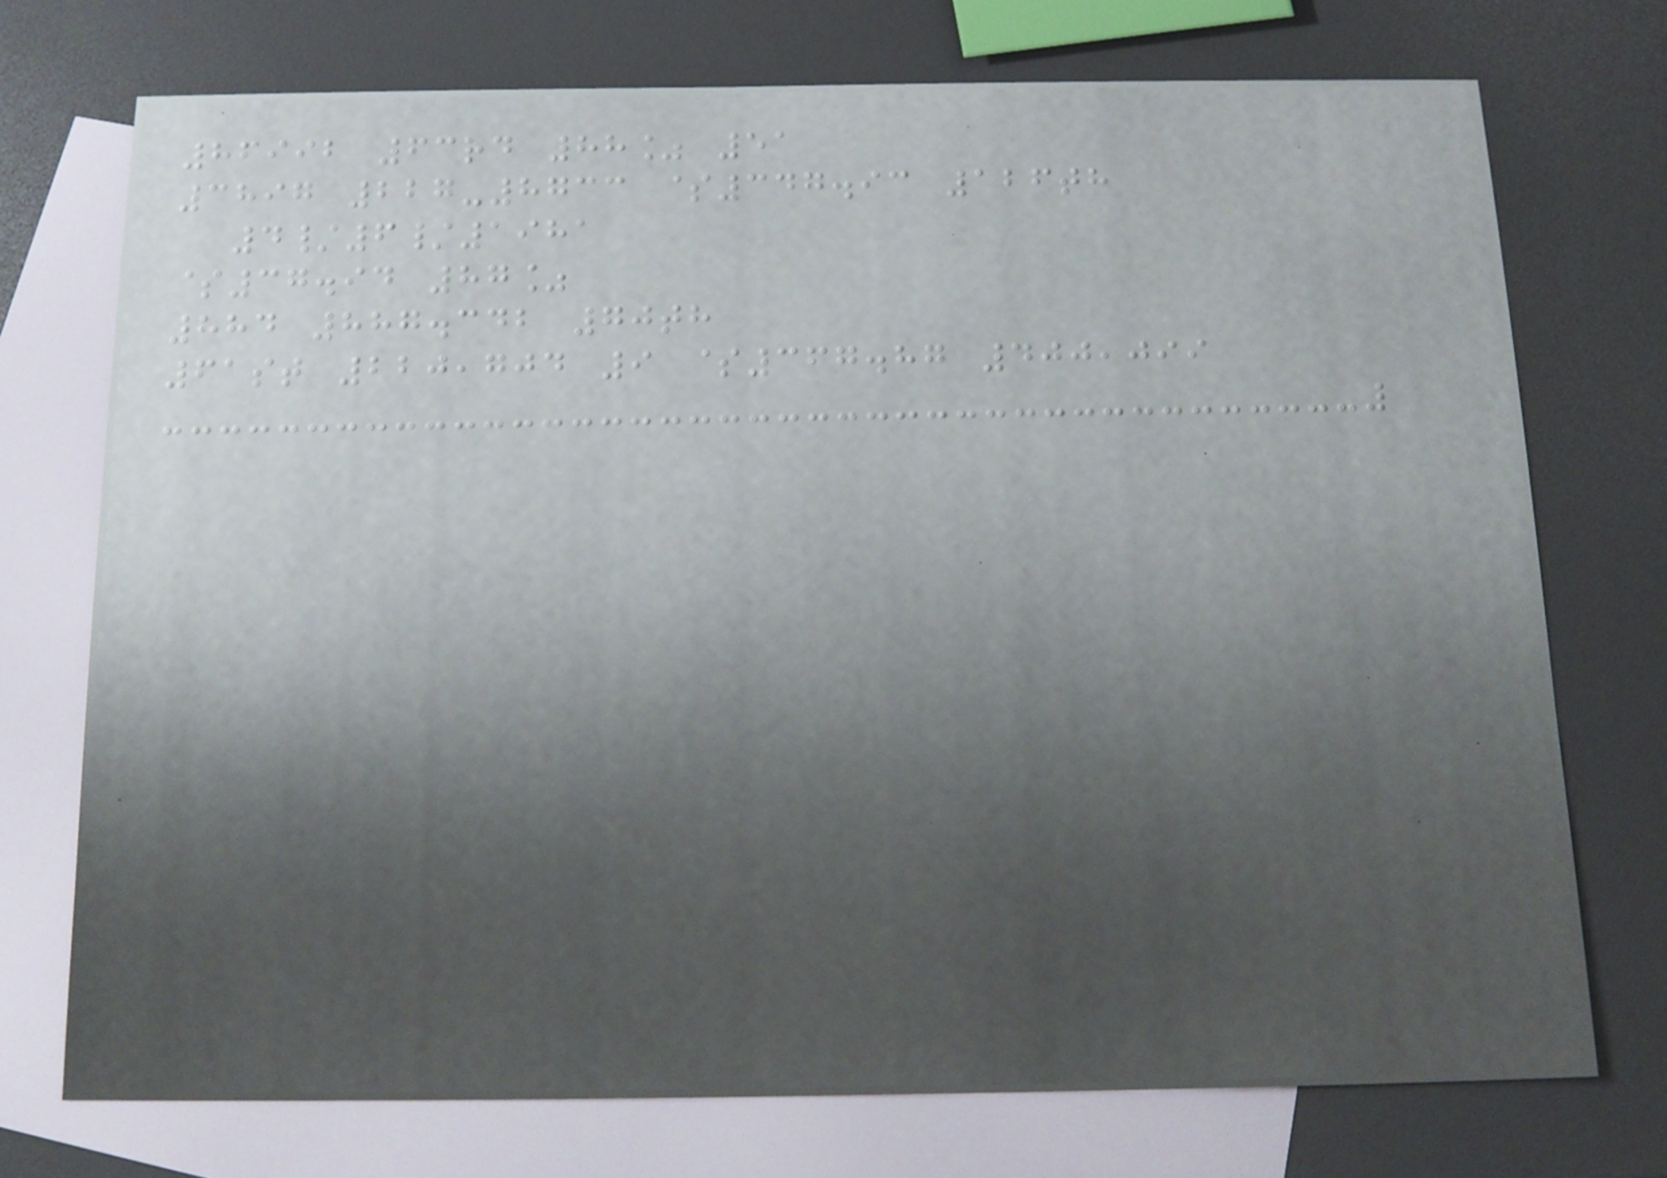86992 63rd 88% 51
3897 227-8733 $347.93 126th
4/6/1981
$37.94 87%
884 887.342 70th
61st 220,704 9 $367.87 400,099
